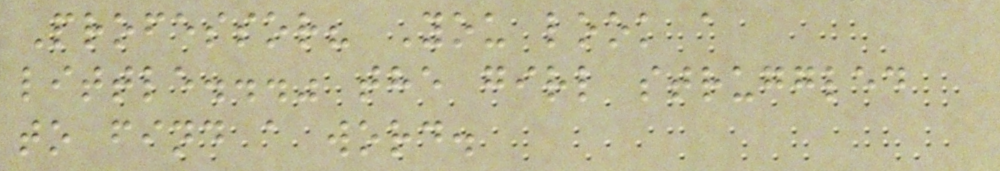Professor? You look a
little..." the girl struggled
to find a word.
